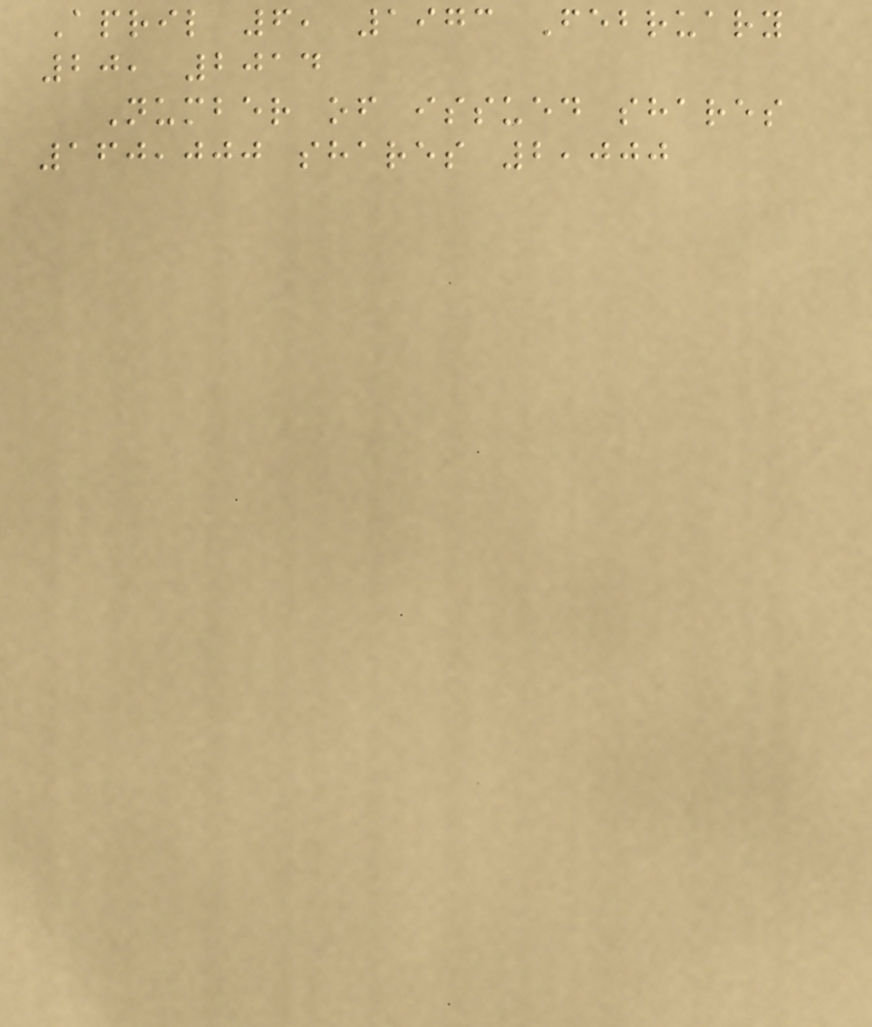April 6, 1973 February
20, 2014
Number of issued shares
160,000 shares 2,000
